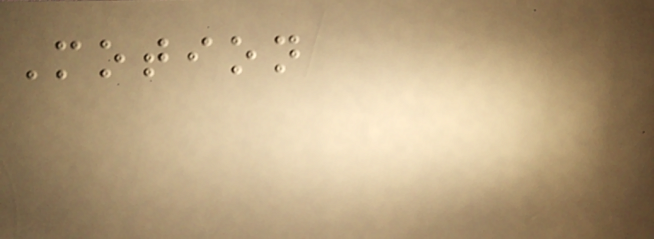Motion
